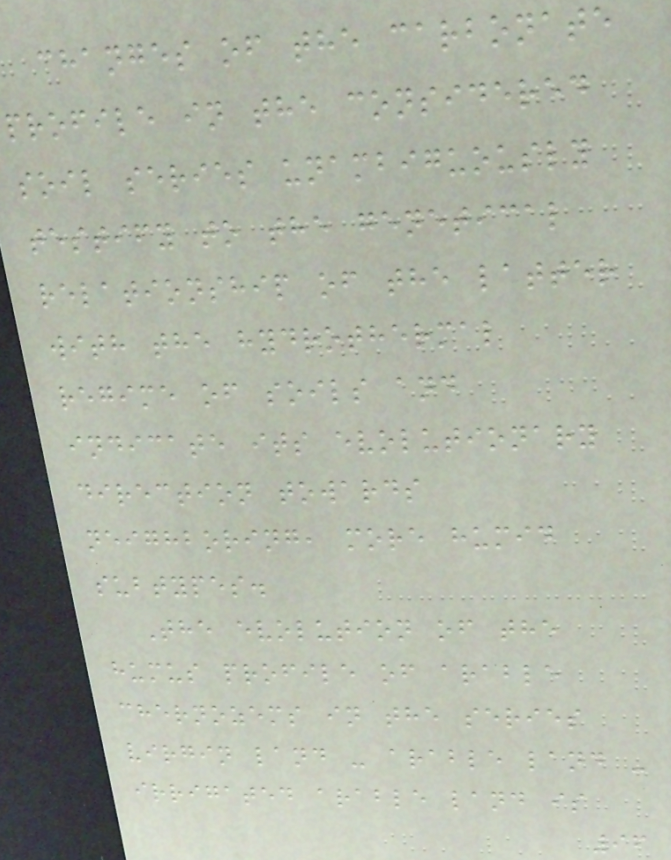changes of the carbonate
profile in the considered
soil series unambiguously
testify to the genetical
relationship of the latter
with the hydrothermal
regime of soils and
indicate its evolutionary
direction towards
neighboring, more humid
subtypes.
The evolution of the
humus profile of arable
chernozems in the series
virgin land - arable land -
irrigated arable land is
96
